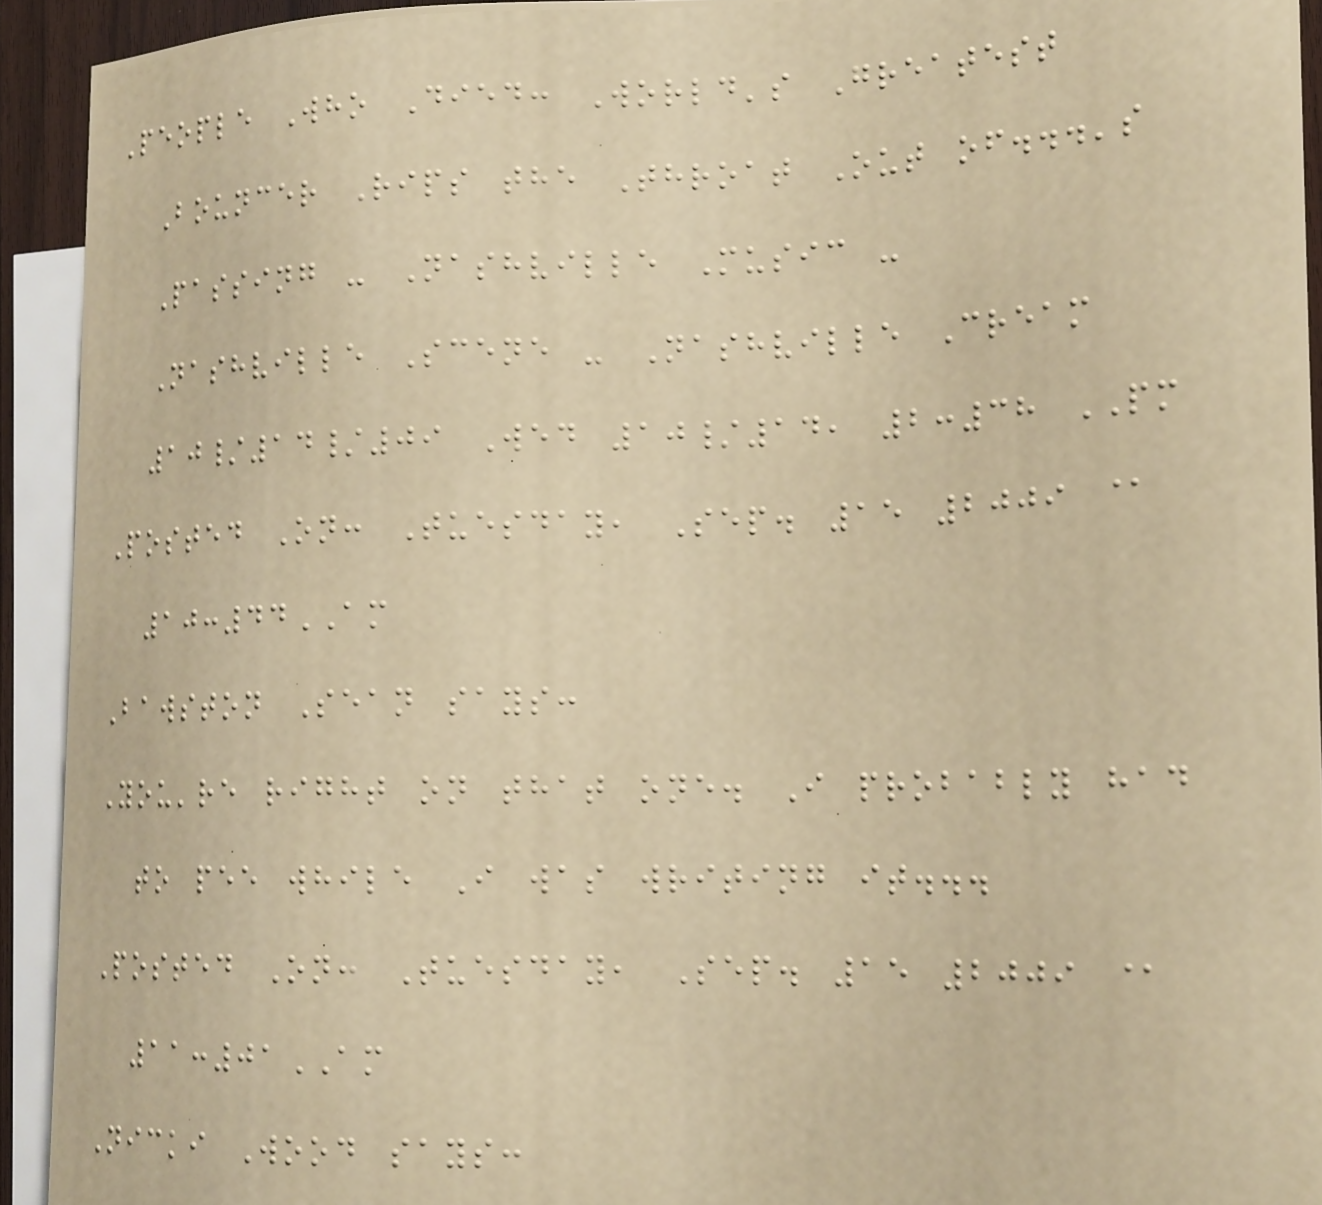People Who Died: World's Greatest
Bouncer Rips the Throat Out of...'s
Passing - Nashville Music -
Nashville Scene - Nashville Cream
10/14/09 Wed 10/14, 2:38 PM
Posted On: Tuesday, Sep. 15 2009 @
10:44AM
Bawston Sean says:
You're right on that one. I probably had
to pee while I was writing it...
Posted On: Tuesday, Sep. 15 2009 @
11:01AM
Nicki Wood says:
